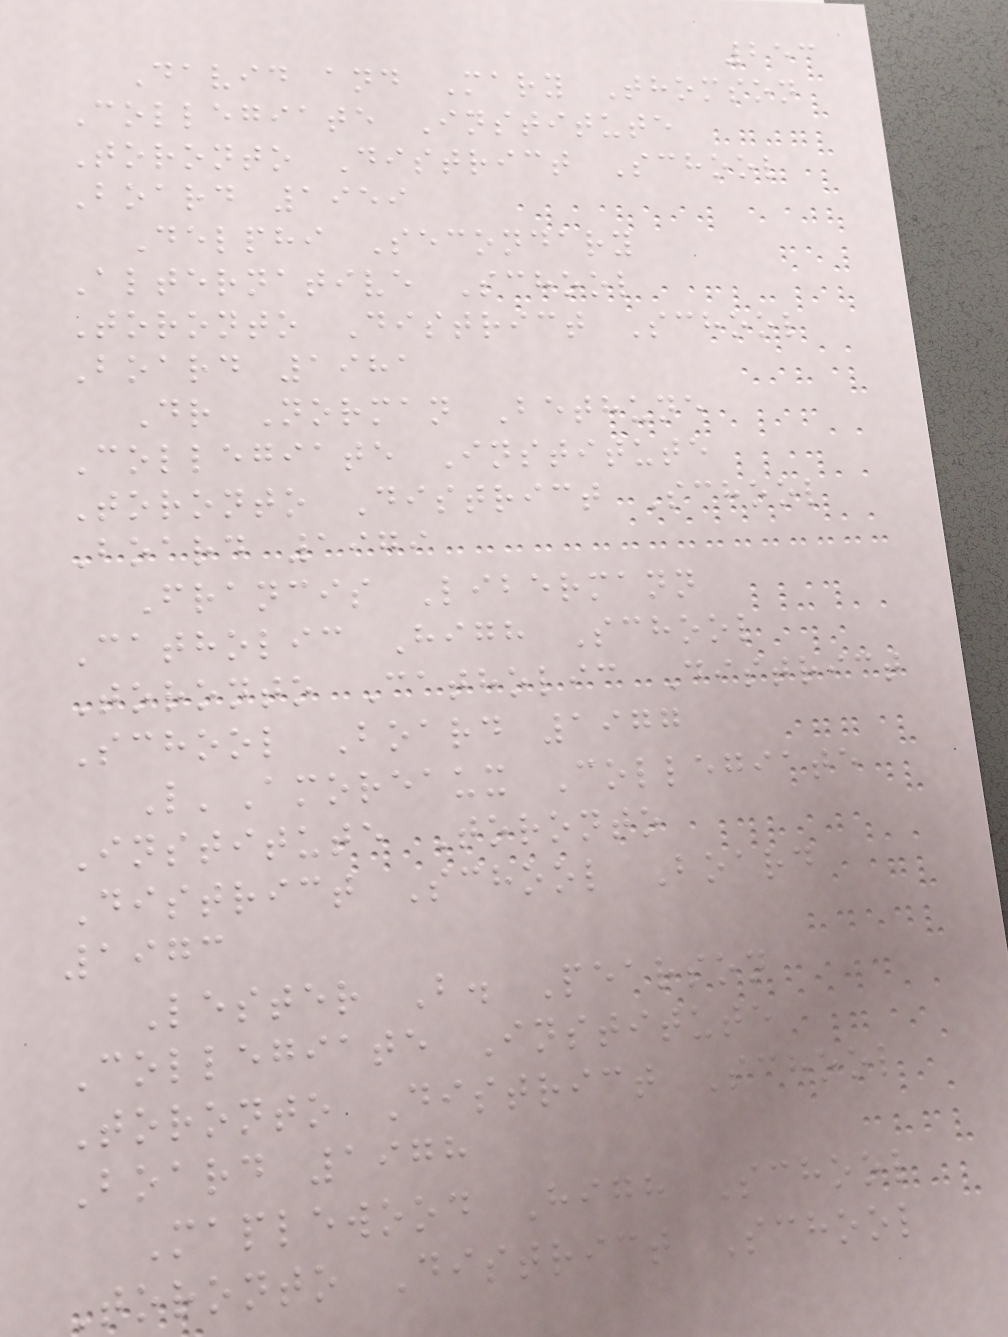253
David and Mary Thomson
Collegiate Institute
Toronto District School
Board 1959
Delphi Secondary
Alternative School
Toronto District School
Board 1981
Dr Norman Bethune
Collegiate Institute
Toronto District School
Board 1979
Francis Libermann
Catholic High School
Toronto Catholic District
School Board 1977
L'Amoreaux Collegiate
Institute Toronto
District School Board
1973
Lester B. Pearson
Collegiate Institute
Toronto District School
Board 1978
Maplewood High School
Toronto District School
